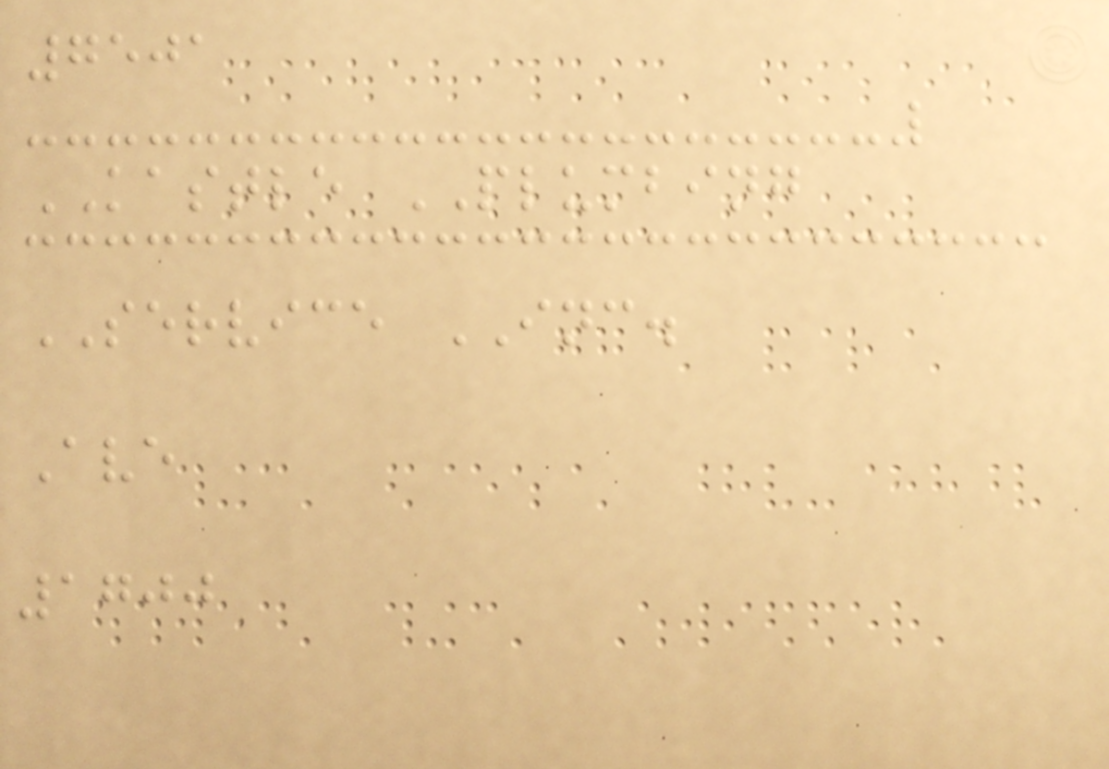7501
KASTLE PLUMBING
SERVICE INC.
Ave
1700
